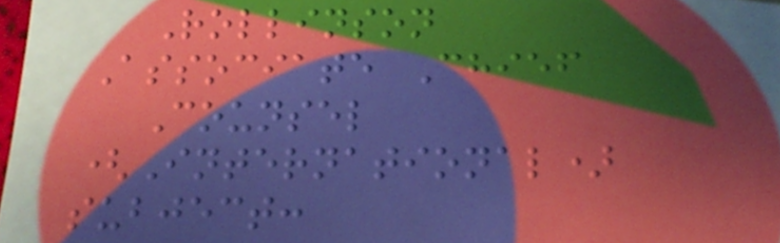Rollinson
Associate Chief
Counsel
(International)
subject:
